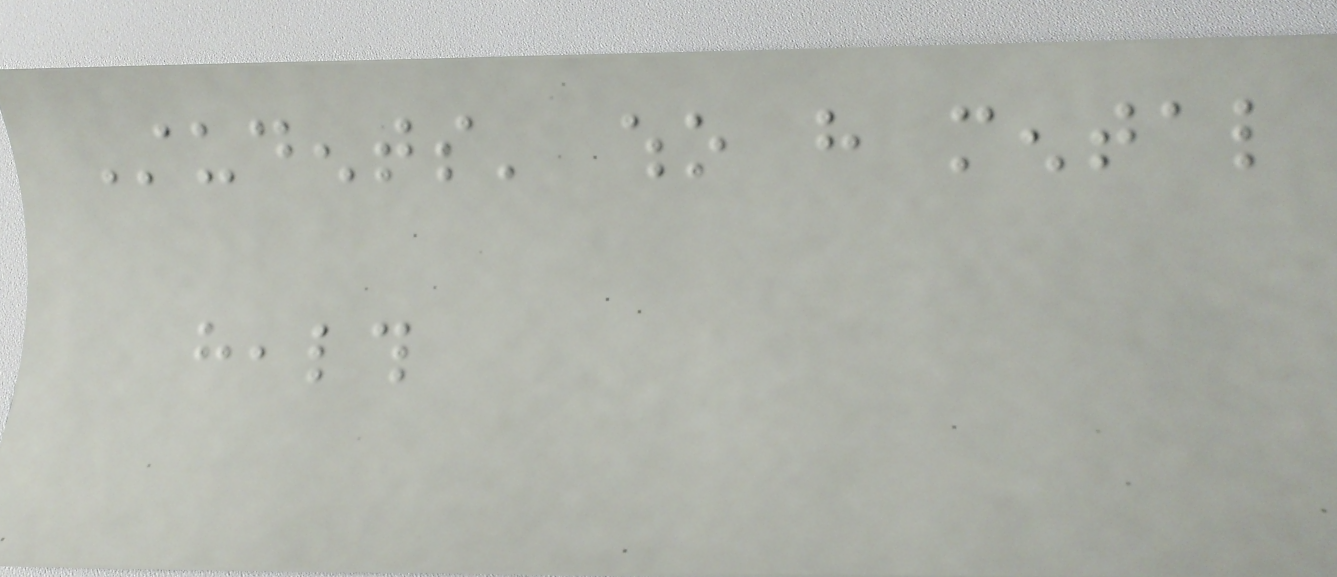Students' who have mental
health
